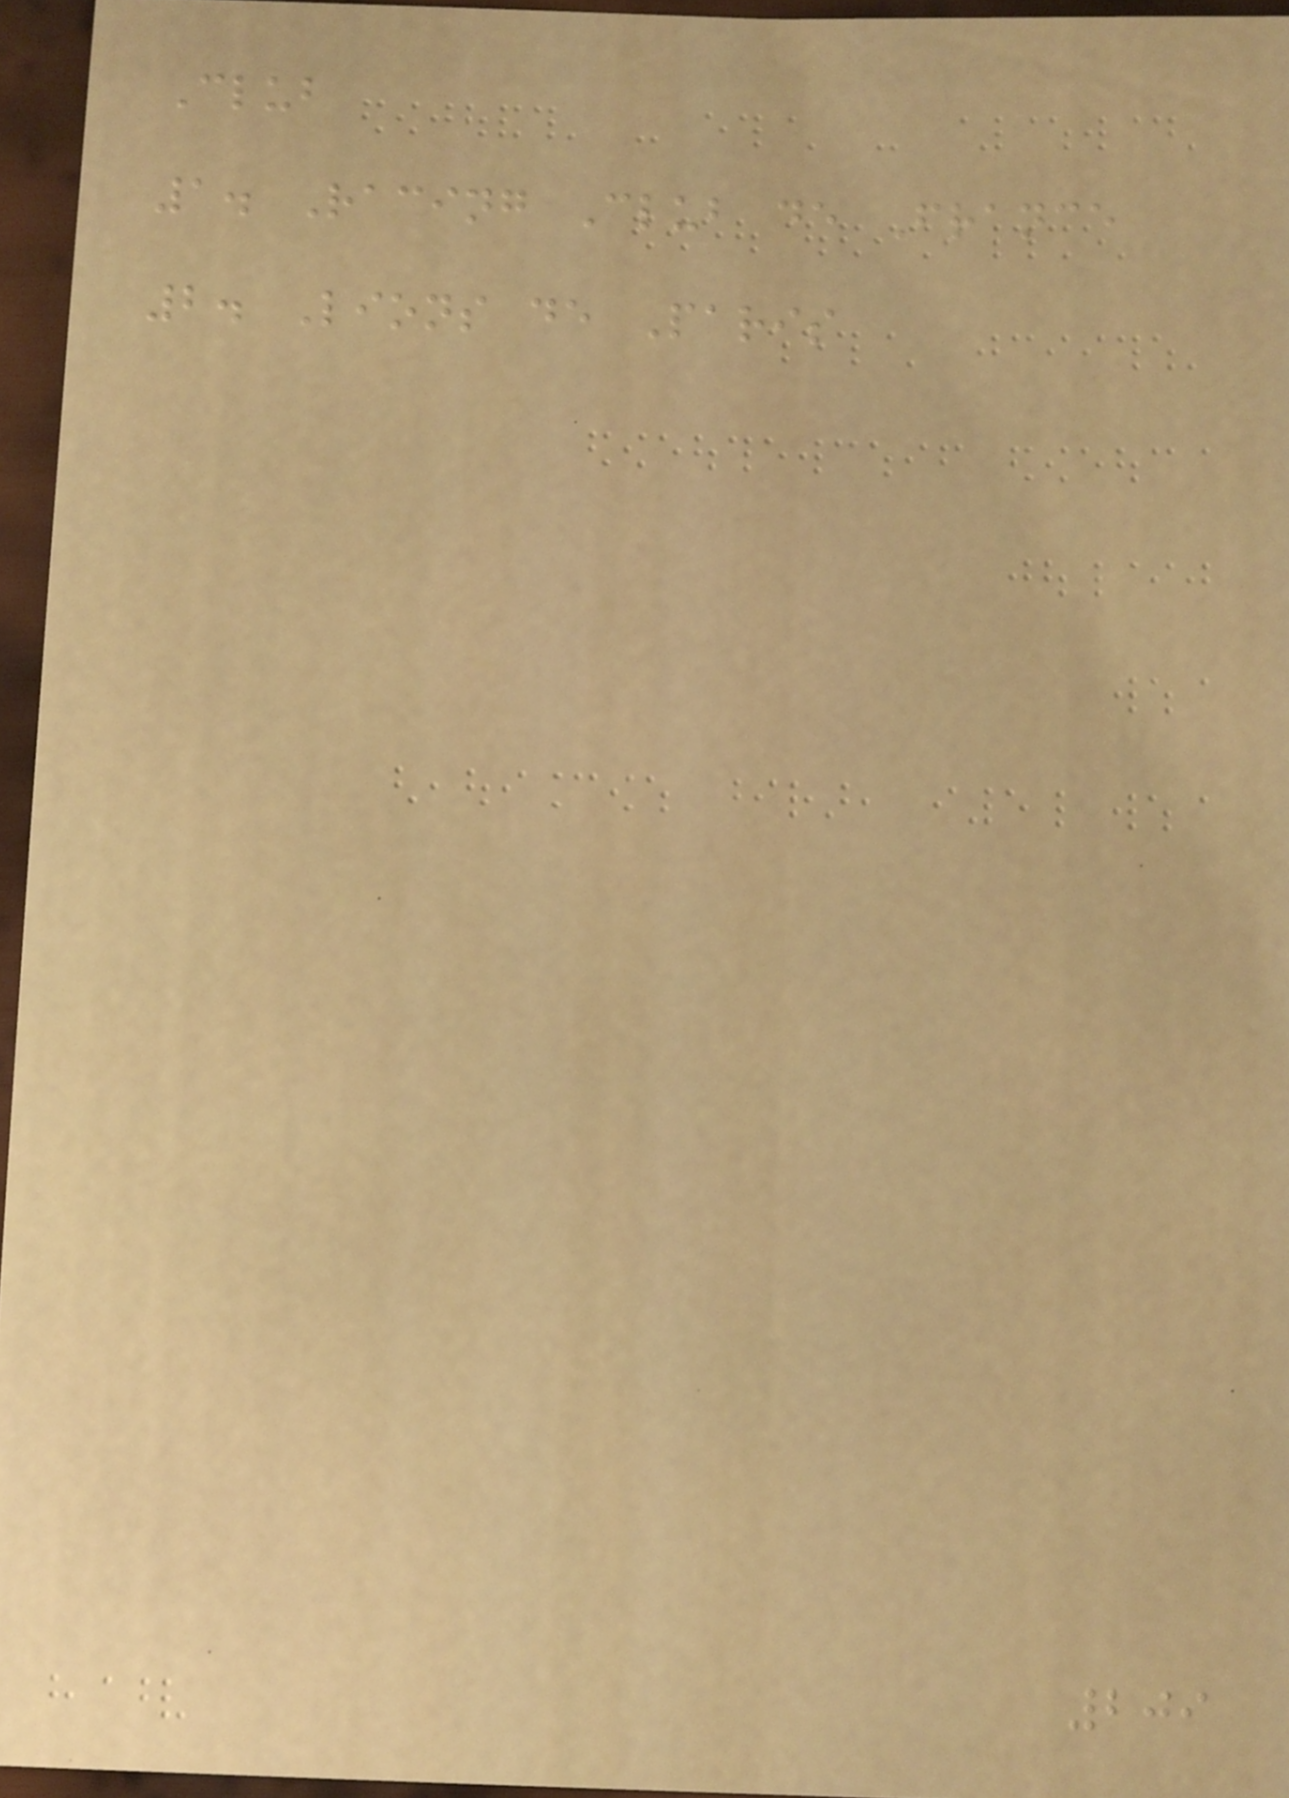Club
1. Racing Club de France
2. Lions de Paris
209
